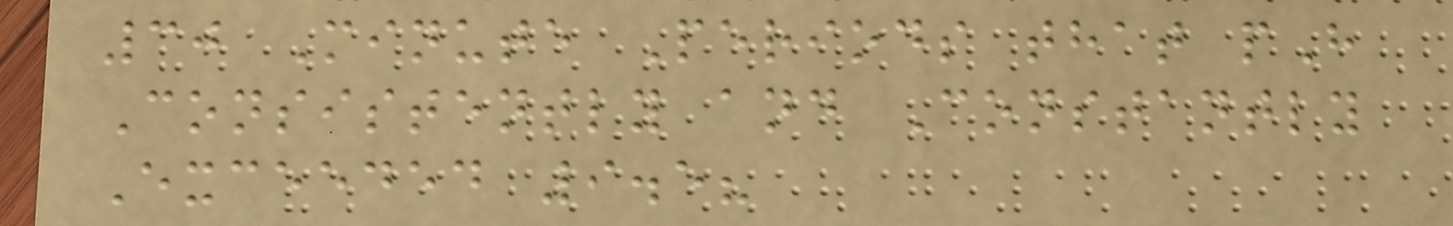30 Minute Periods that pH
Consistently and Constantly
Exceeded 9.5?
